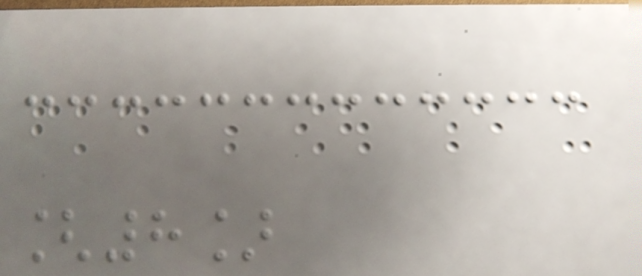[8]
